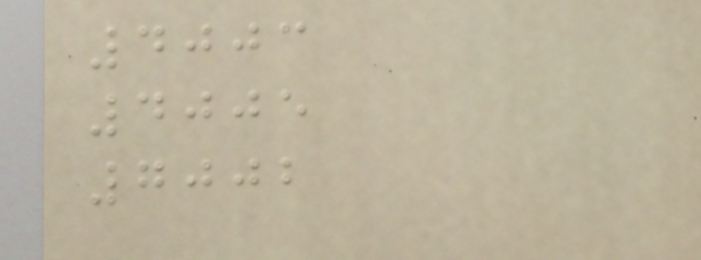4003
4005
7002
